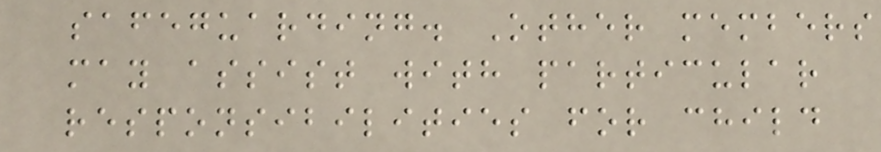safeguarding. Other members
may assist with particular
responsibilities for child
